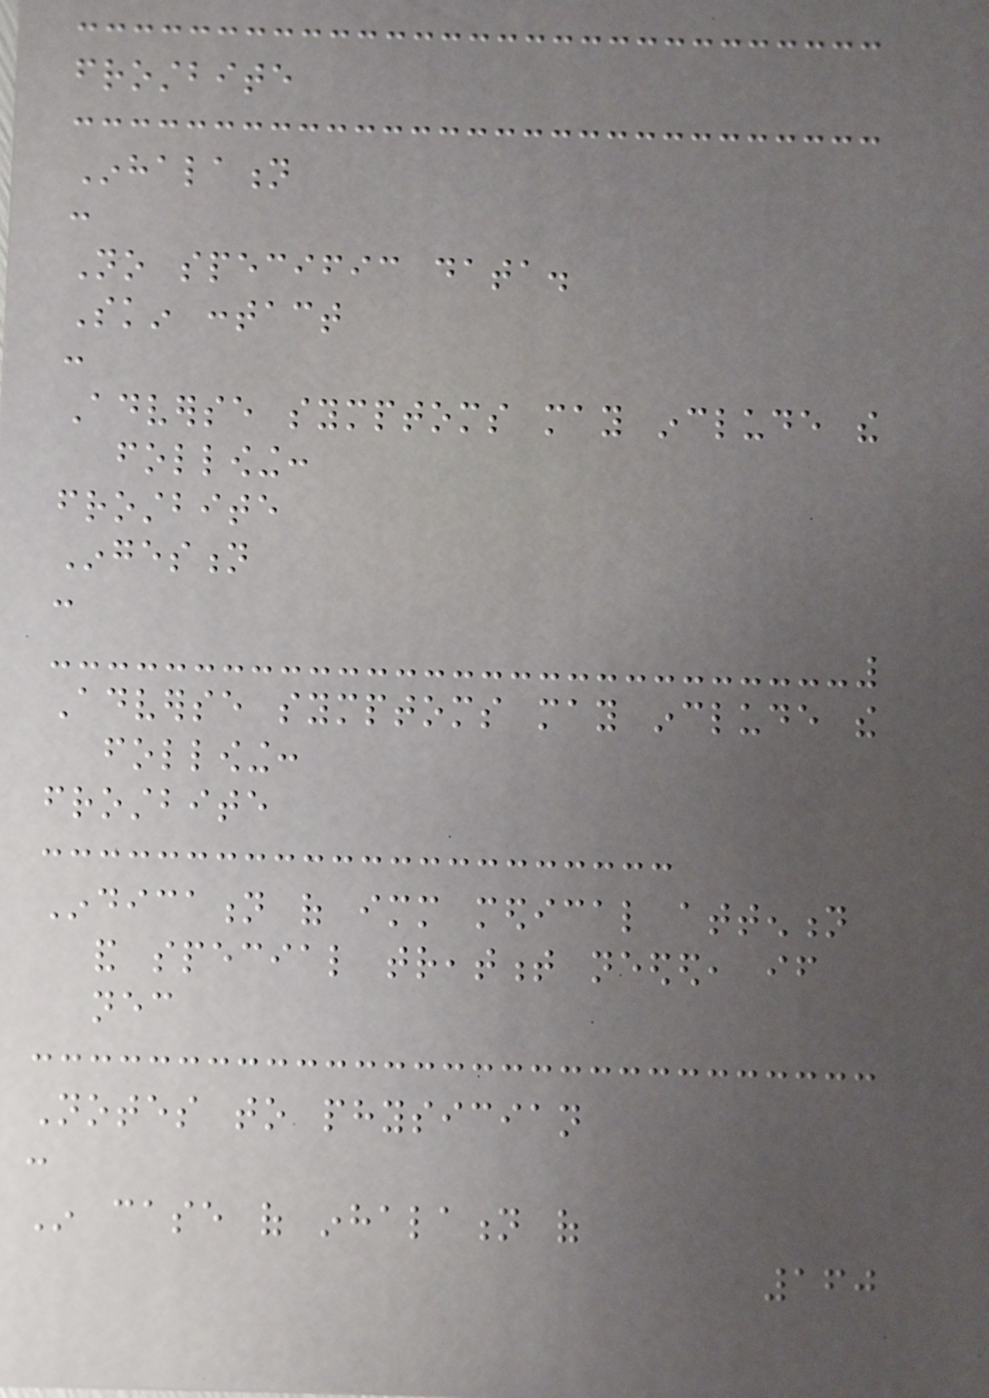frostbite
Inhalation
:
No specific data.
Skin contact
:
Adverse symptoms may include the
following:
frostbite
Ingestion
:
Adverse symptoms may include the
following:
frostbite
Indication of immediate medical attention
and special treatment needed, if
necessary
Notes to physician
:
In case of inhalation of
160
